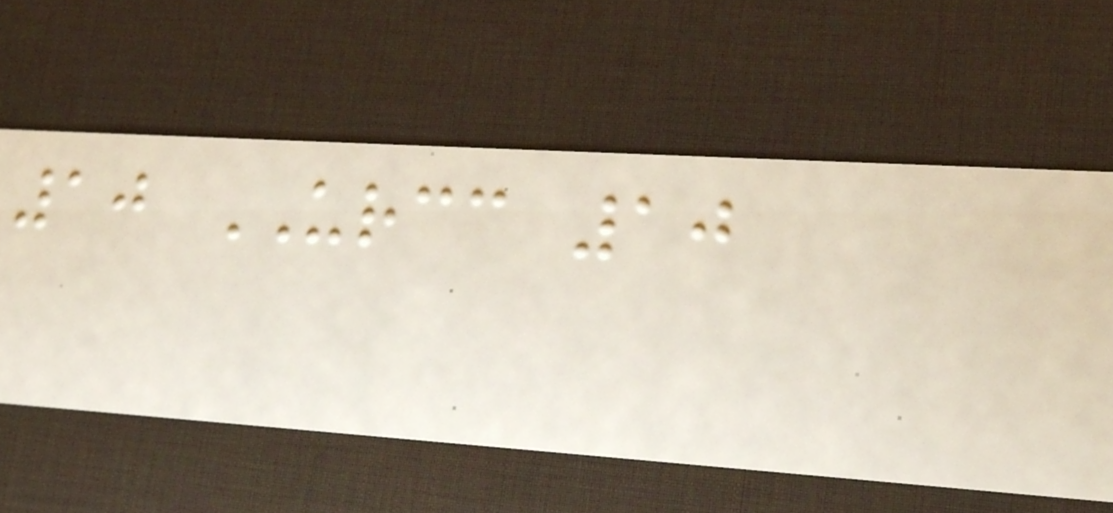10 URCC 10
